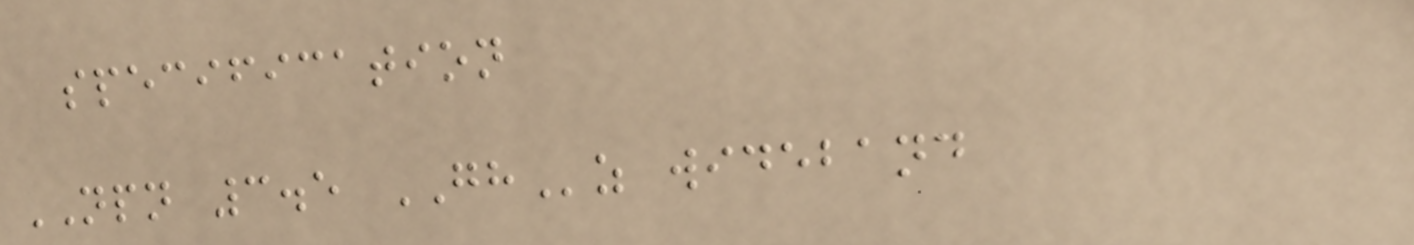specification
NPN 3.5 GHz wideband
